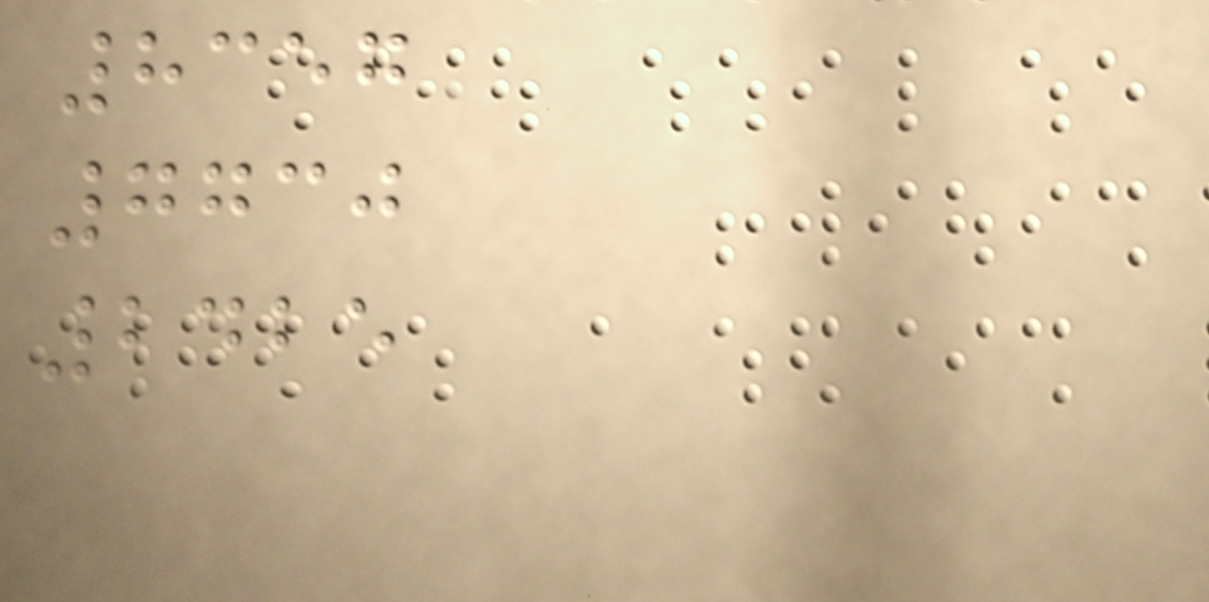8357
7730
2425
